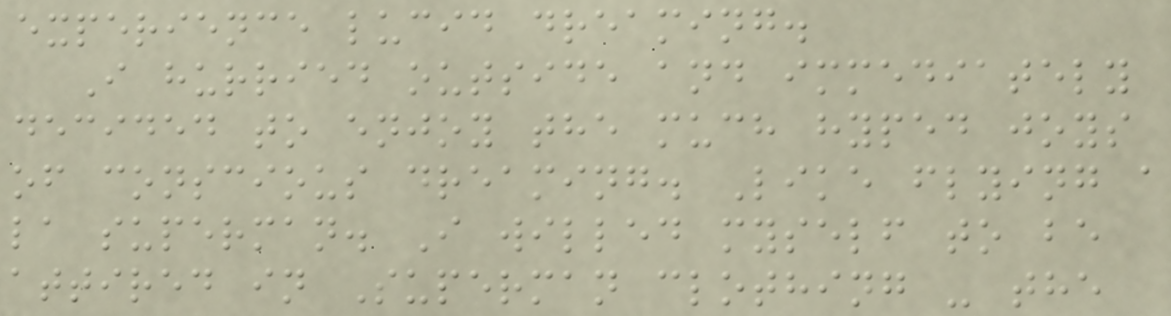experience lucid dreaming.
I hurried outside and immediately
decided to enjoy the much hyped joys
of conscious dreaming. Like flying a
la superman. I willed myself to be
attired in Superman clothing - the
